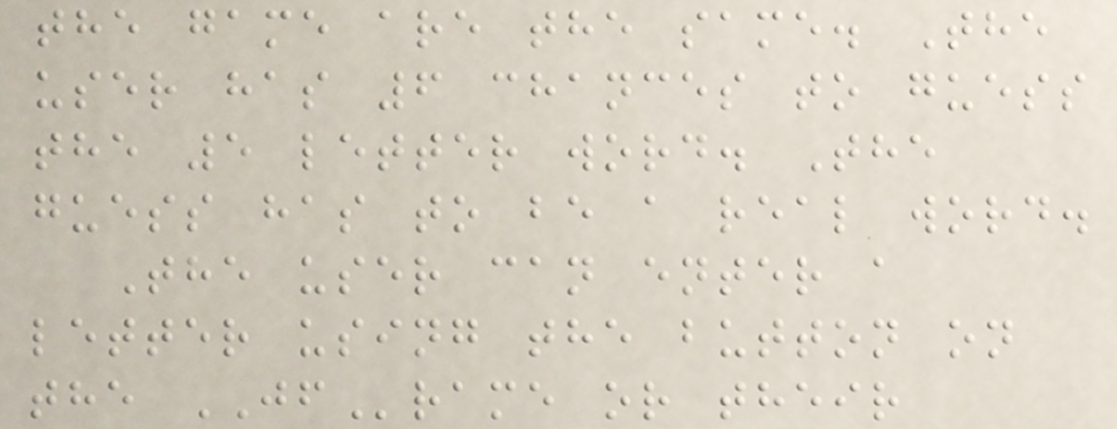the game are the same. The
user has 6 chances to guess
the 5 letter word. The
guess has to be a real word.
The user can enter a
letter using the button on
the JFrame or their
